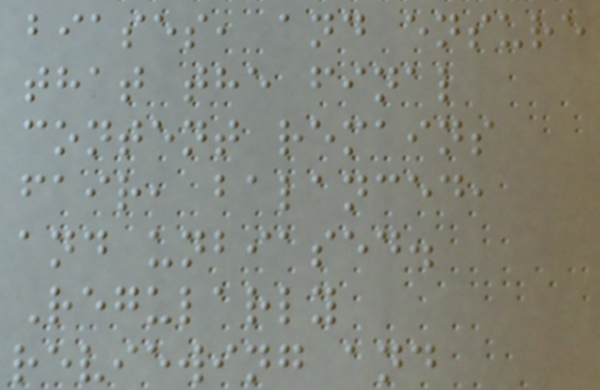biases, and ensure
that the final
content remains
fair, balanced,
and unbiased.
Regularly
reviewing and
